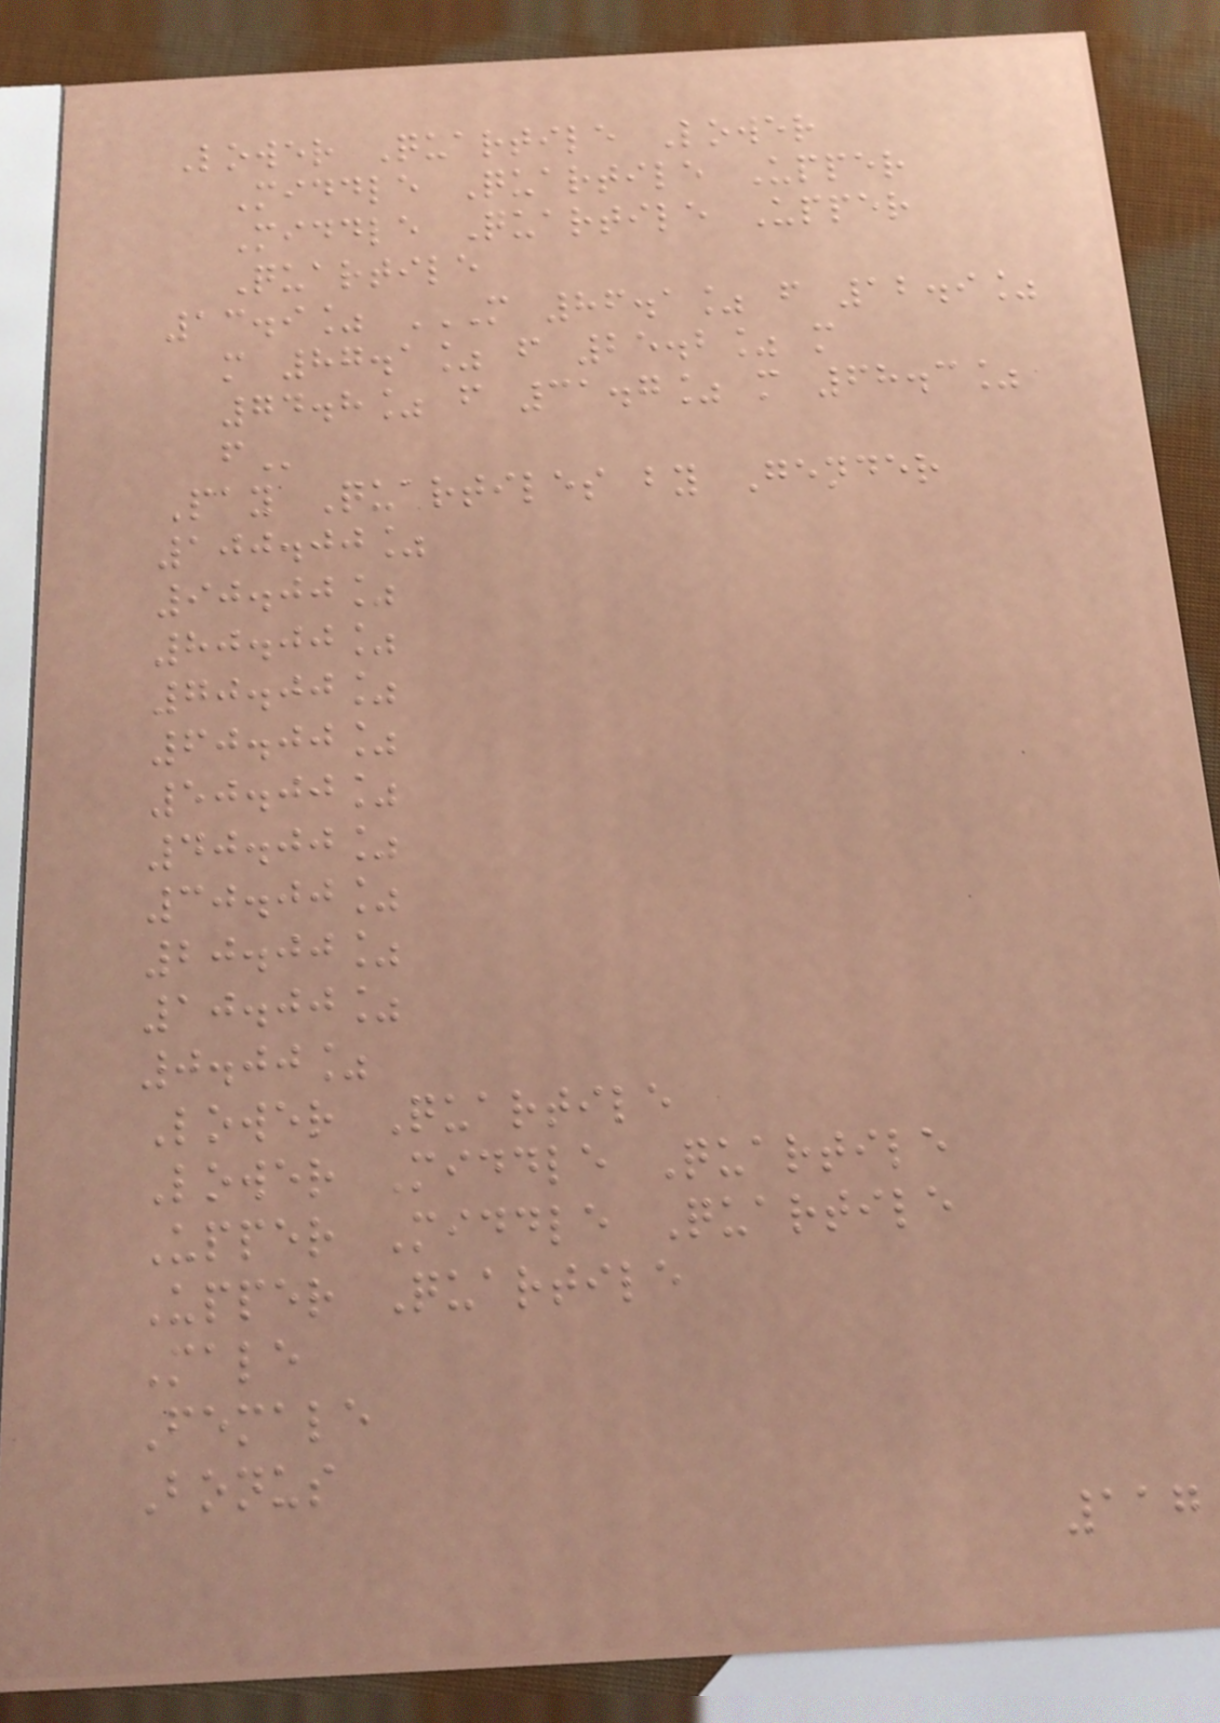Lower Quartile Lower
Middle Quartile Upper
Middle Quartile Upper
Quartile
13.9% M 86.1% F 12.9%
M 87.1% F 25.2% M
74.8% F 31.7% M 68.3%
F
Pay Quartiles by Gender
100.00%
90.00%
80.00%
70.00%
60.00%
50.00%
40.00%
30.00%
20.00%
10.00%
0.00%
Lower Quartile
Lower Middle Quartile
Upper Middle Quartile
Upper Quartile
Male
Female
Bonus
117
